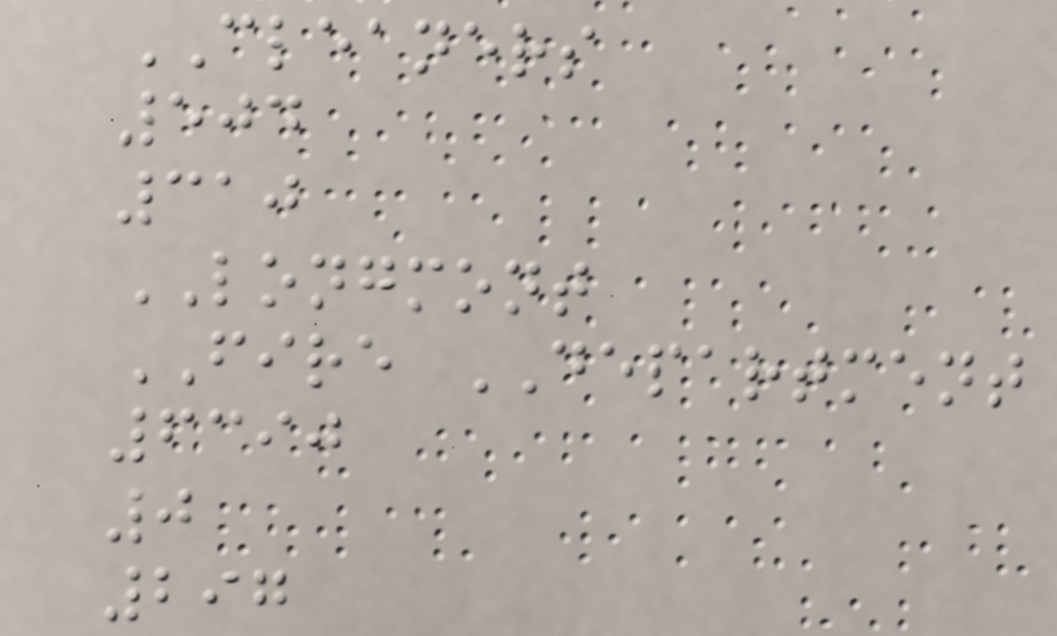CLEANERS
504
310
LONGMONT
FIRE DEPARTMENT
6390
0
297
